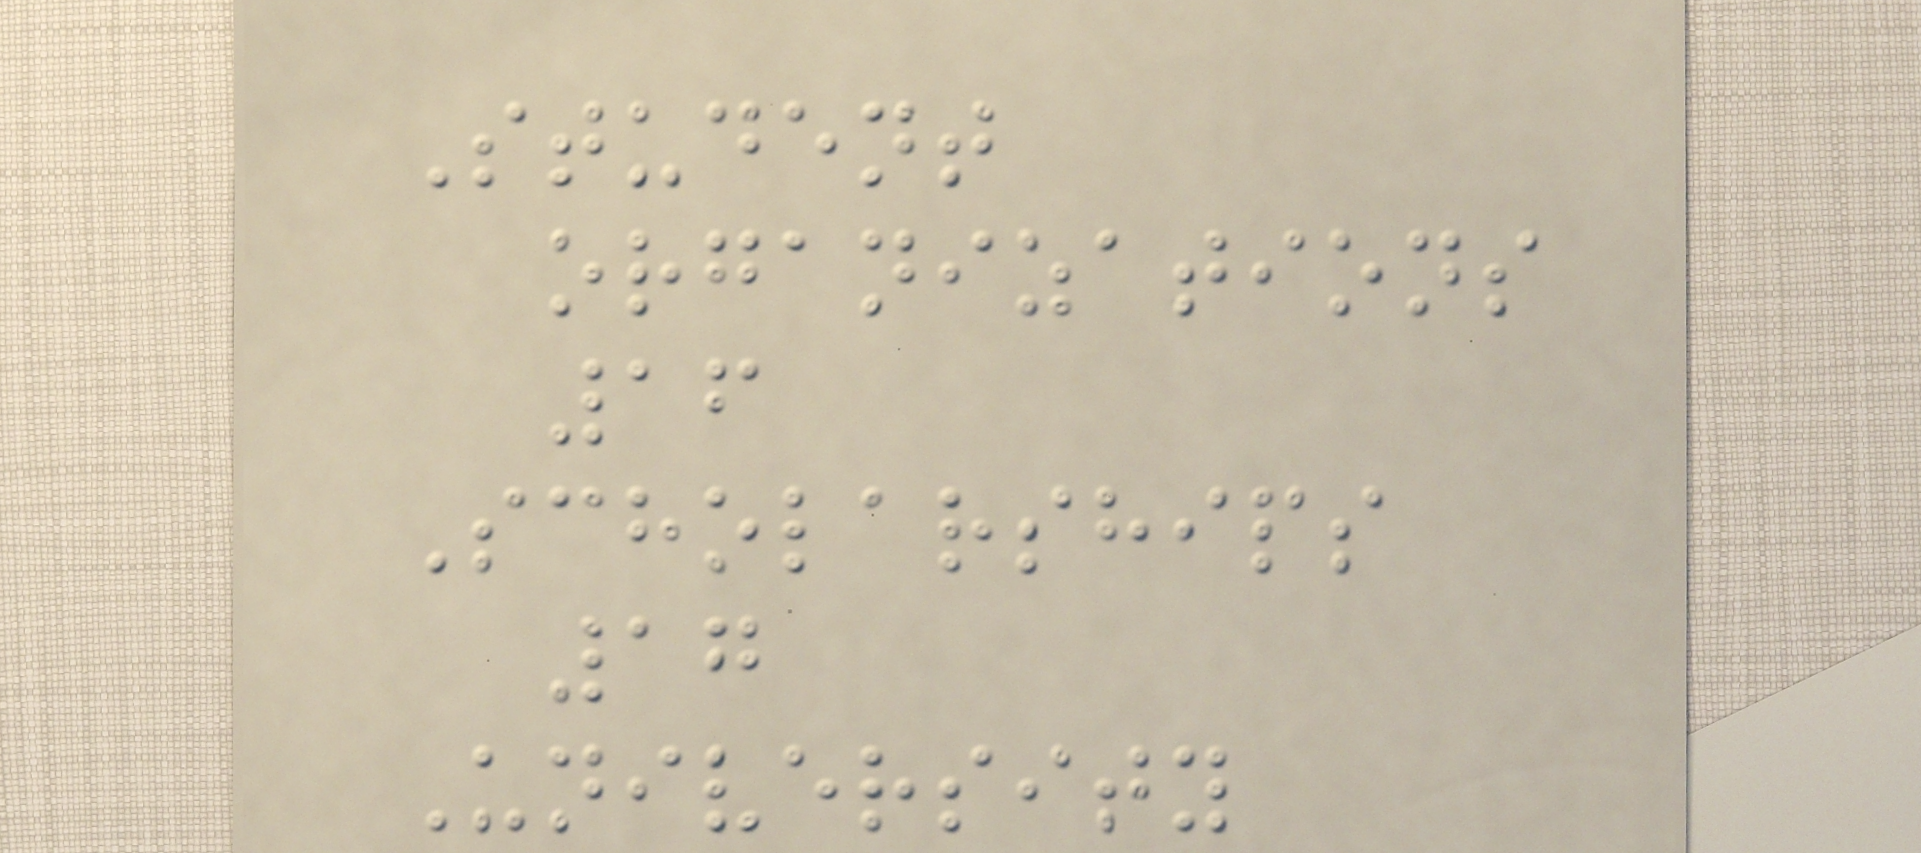Student
organizations
16
Scholarships
17
University
